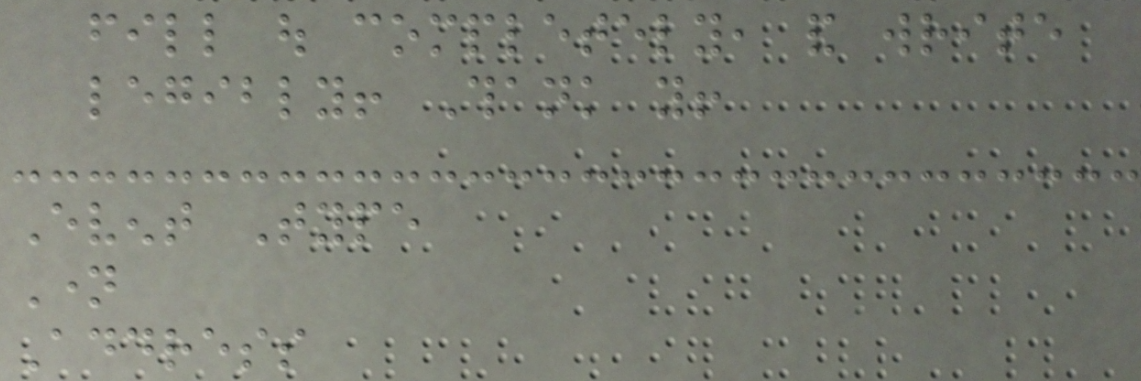fill out completely, and write
legibly! Thank you!
Event Type
Name
Address
